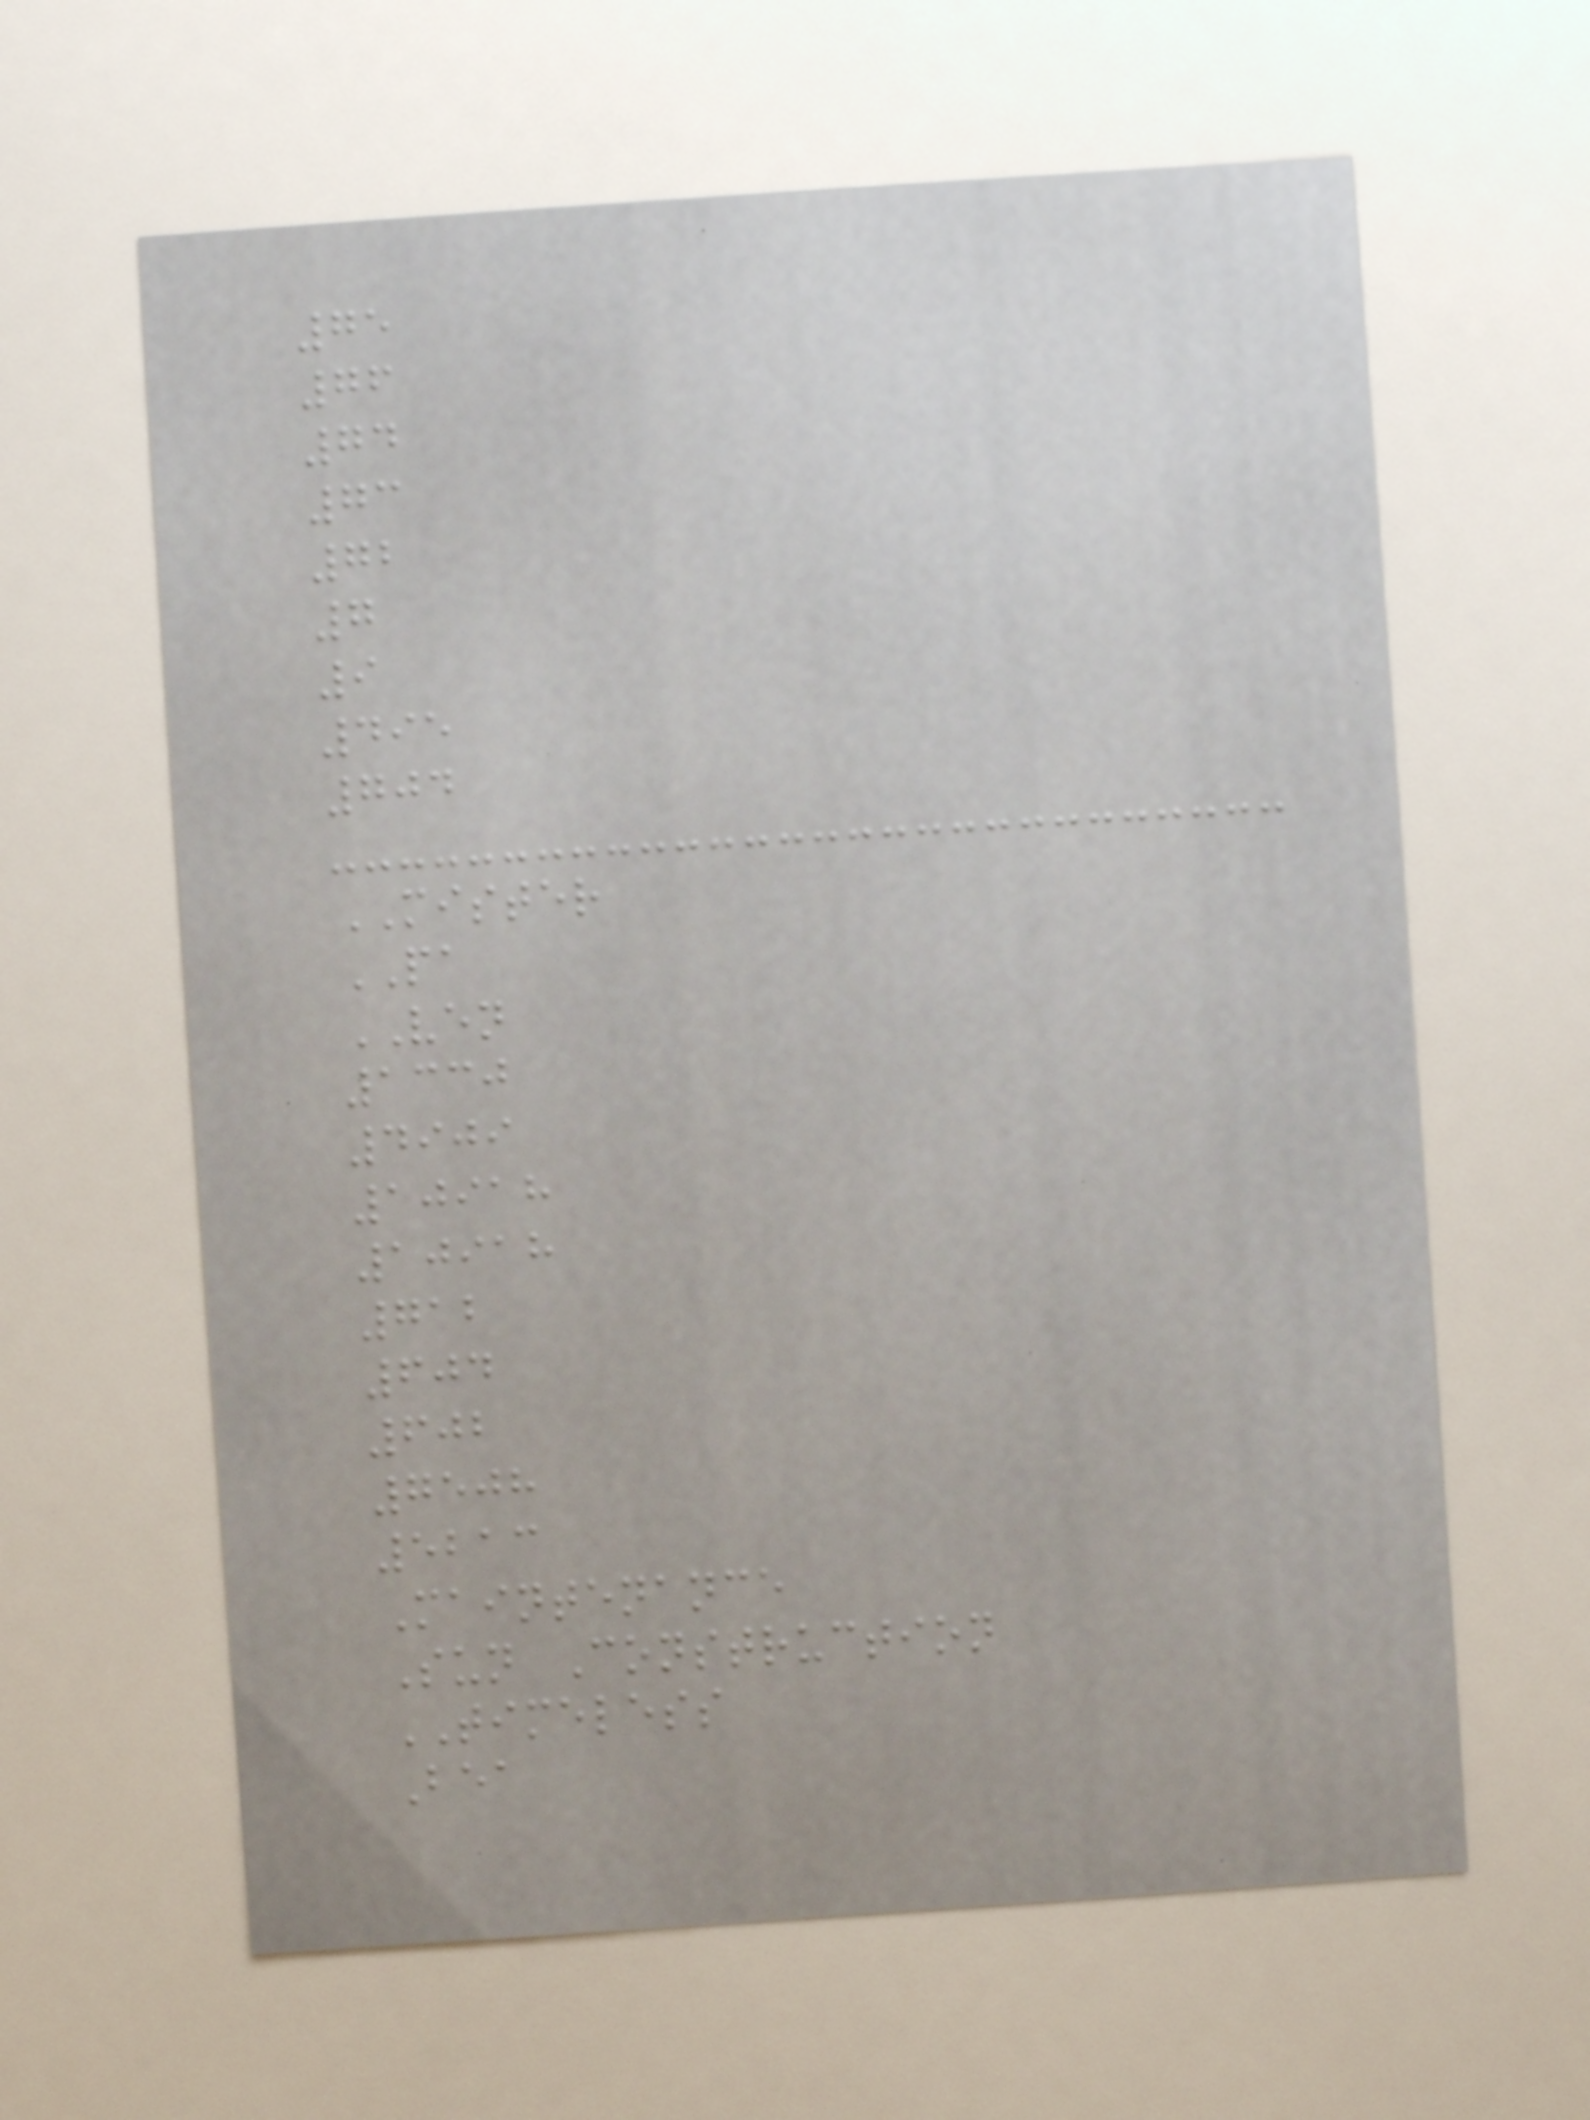75
76
74
73
72
7
9
495
704
MISTER
PA
VEN
1330
4909
10918
10918
712
604
602
7508
5213
Maintenance
Sun Construction
TIMELESS
Bea
